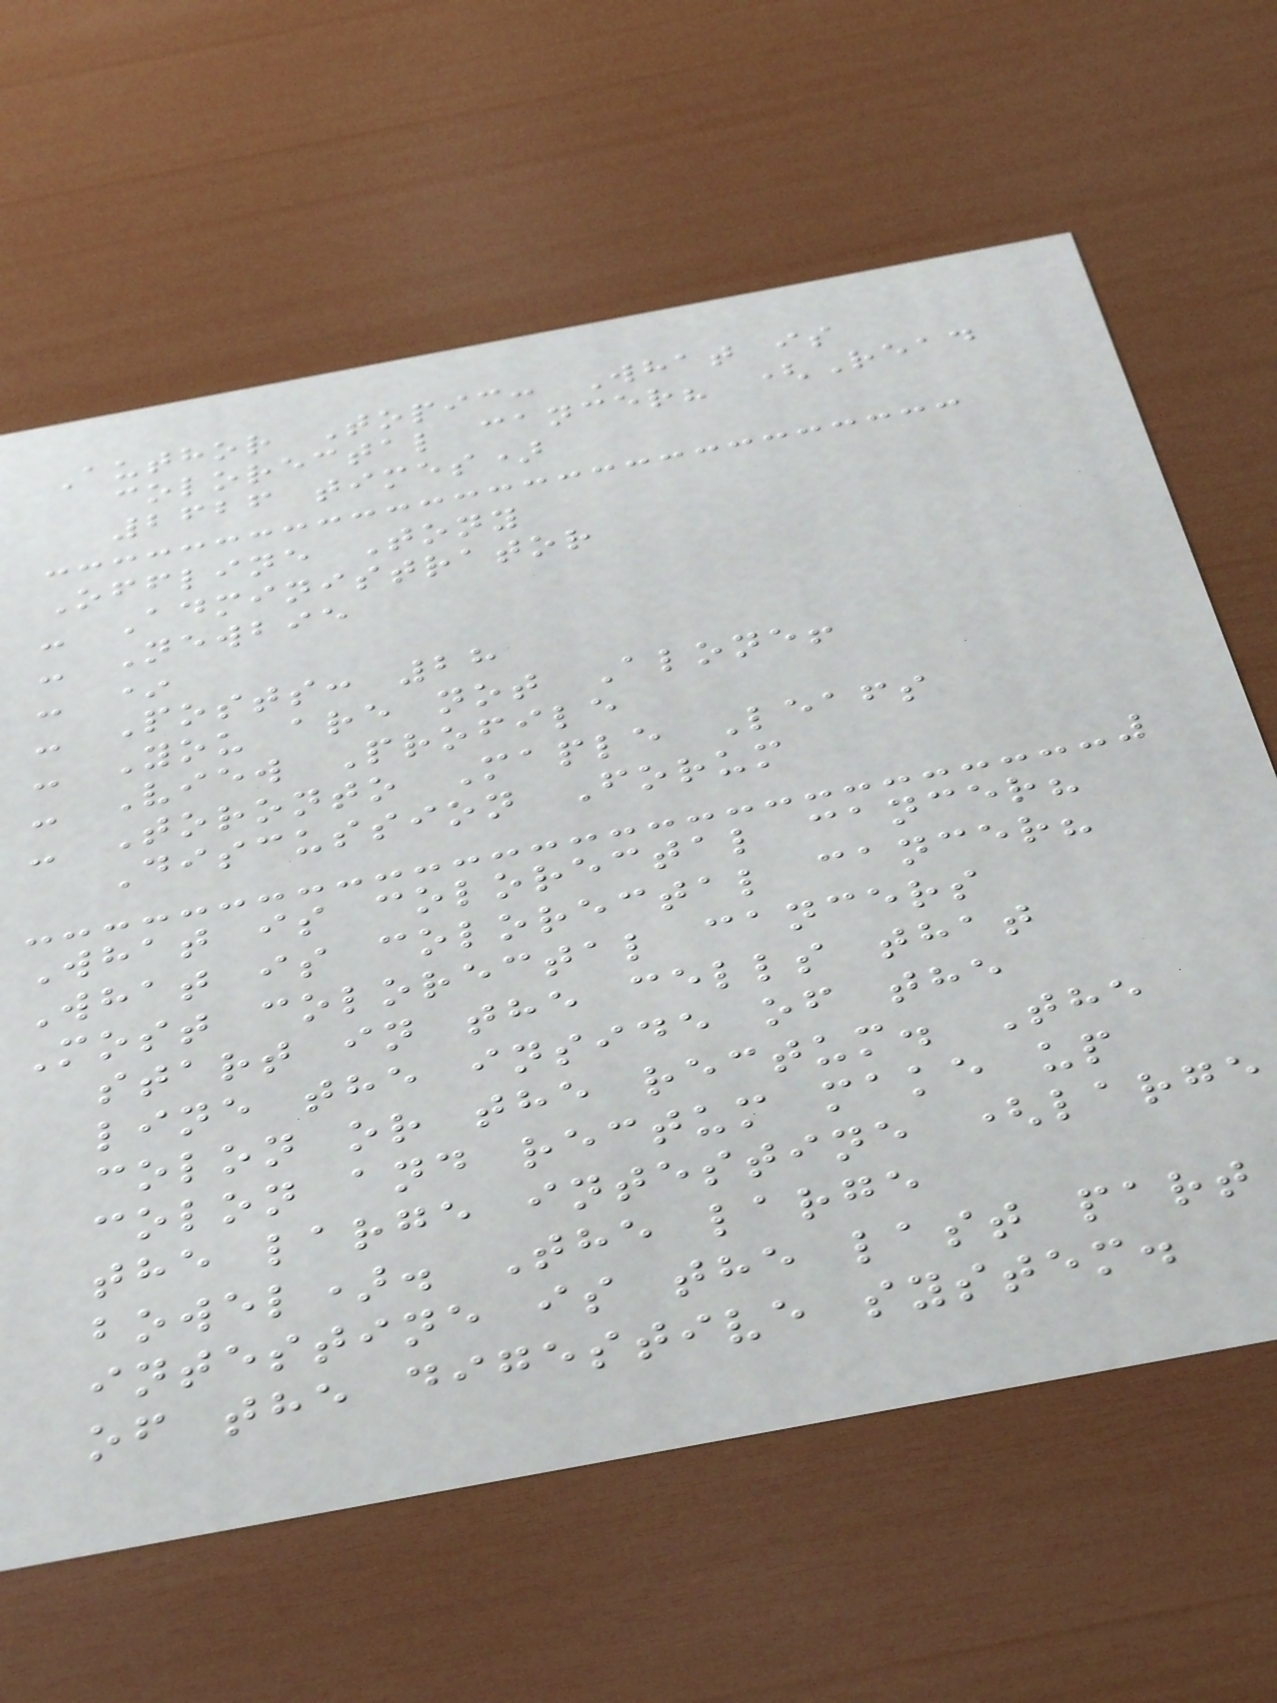Author Topic: What is
colorectal cancer? (Read
2626 times)
Offline Tony
- Administrator
- Newbie
- *
- Posts: 28
- You are not Alone!
- View Profile
- Toronto Maple Leafs
Discussion Forum
What is colorectal cancer?
What is colorectal cancer?
Most colorectal cancers
start in the cells that
line the inside of the
colon or the rectum. The
colon and rectum make up
the large intestine (large
bowel). The large
intestine is the last part
of the digestive system.
